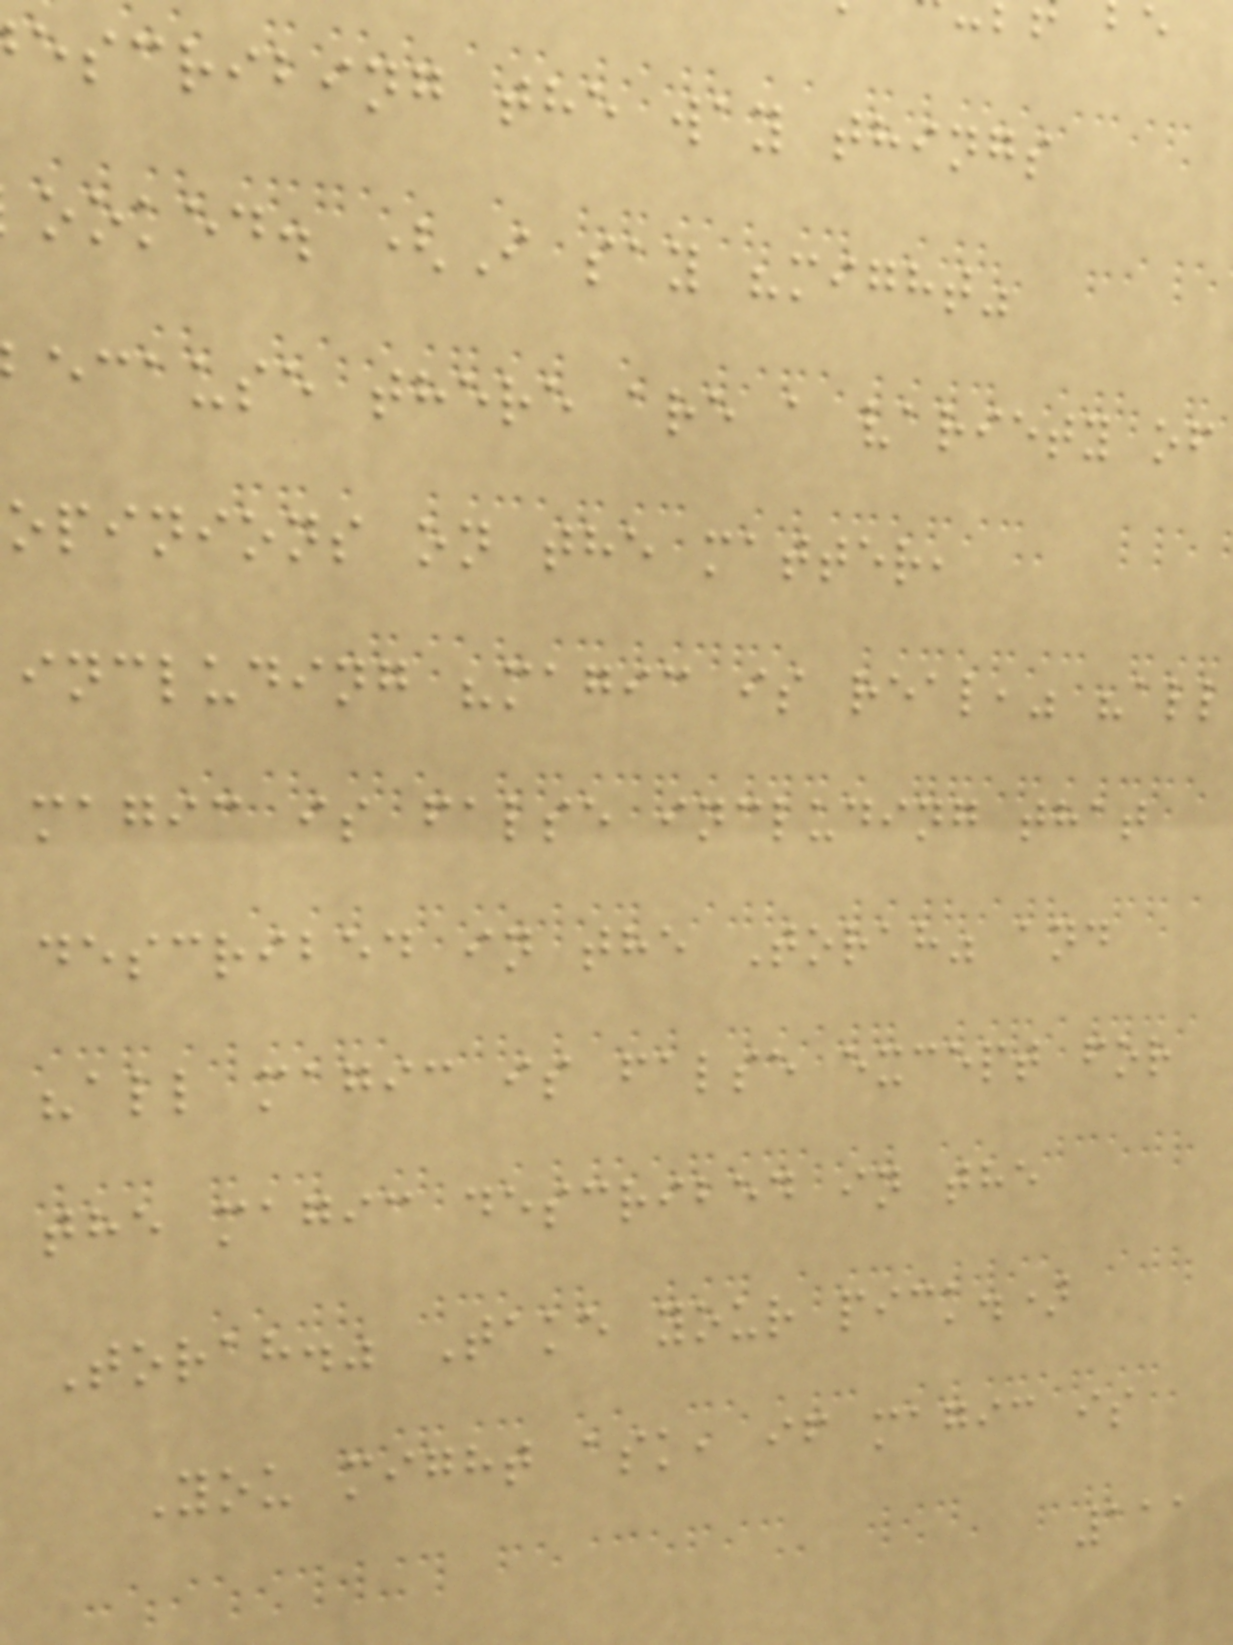escribing the way things
ooked. (I say "might"
ecause there are a variety of
opinions on the matter,
including "magic is real," "all
magic is false including that
described in the Torah" and
"all magic is false except for
the magic described in the
Torah." Take your pick.)
You might ask, if magic is
111
